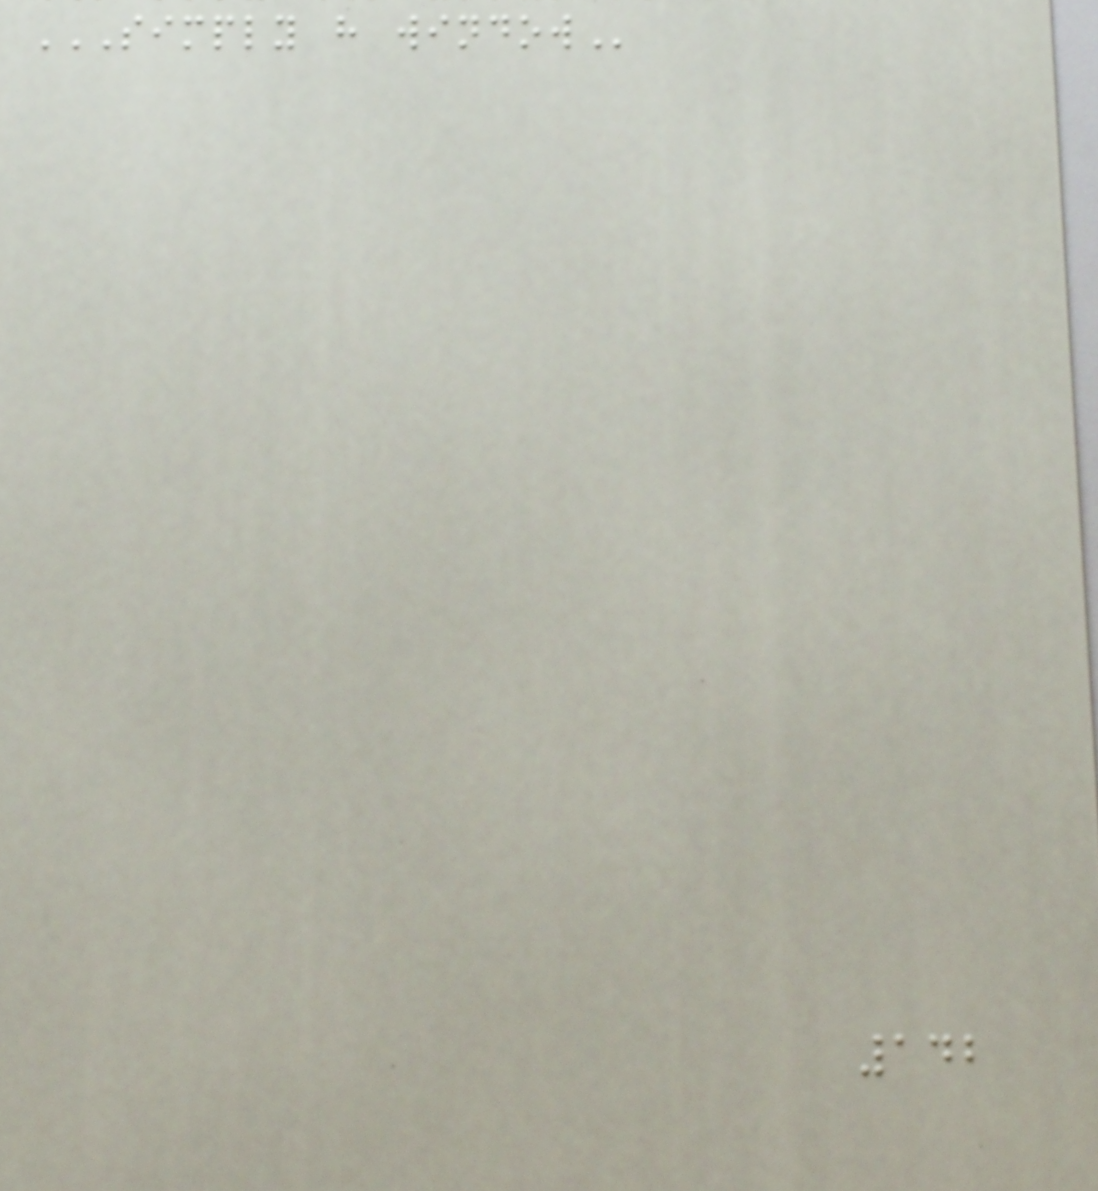SIMPLY H WINDOW
142
